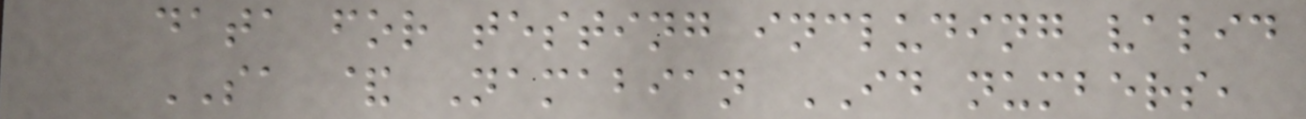data for testing including valid
SA & Namabian ID numbers,
